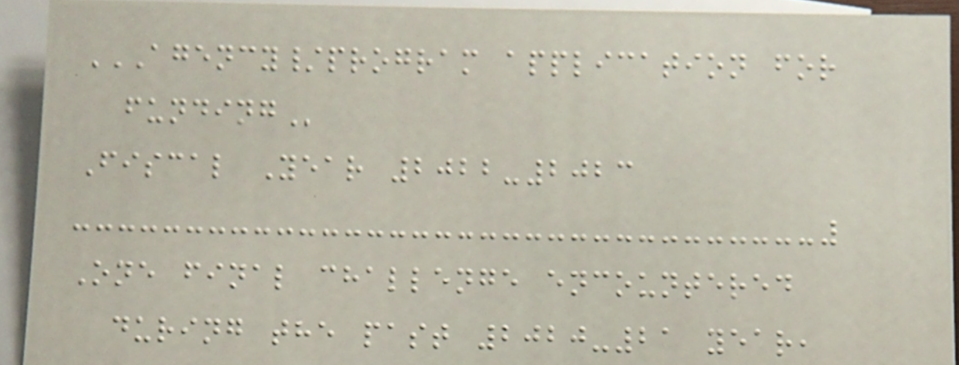AGENCY/PROGRAM APPLICATION FOR
FUNDING
Fiscal Year 2022-2023
One final challenge encountered
during the past 2020-21 year,
